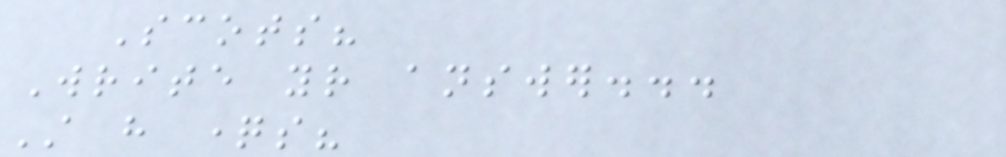Scots?
Write your answer...
Still have questions?
